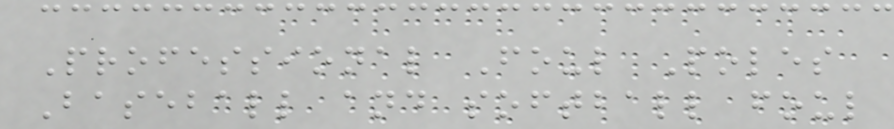Professional Foul Poles
Baseball and softball foul
